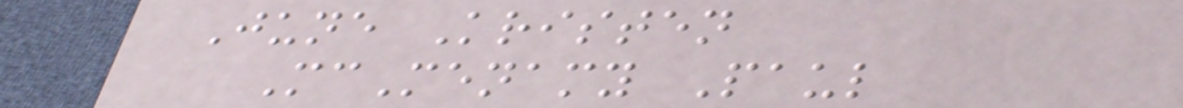June Kristen
McMenamy Paul
